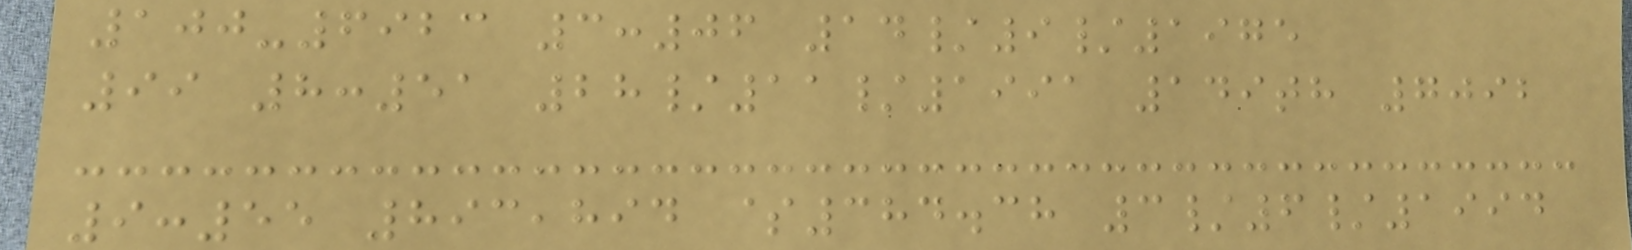100-6923 3:06 14/9/1975
99 8:51 28/11/1991 149th 7092
9:55 893,894 $384.38 3/6/1994
